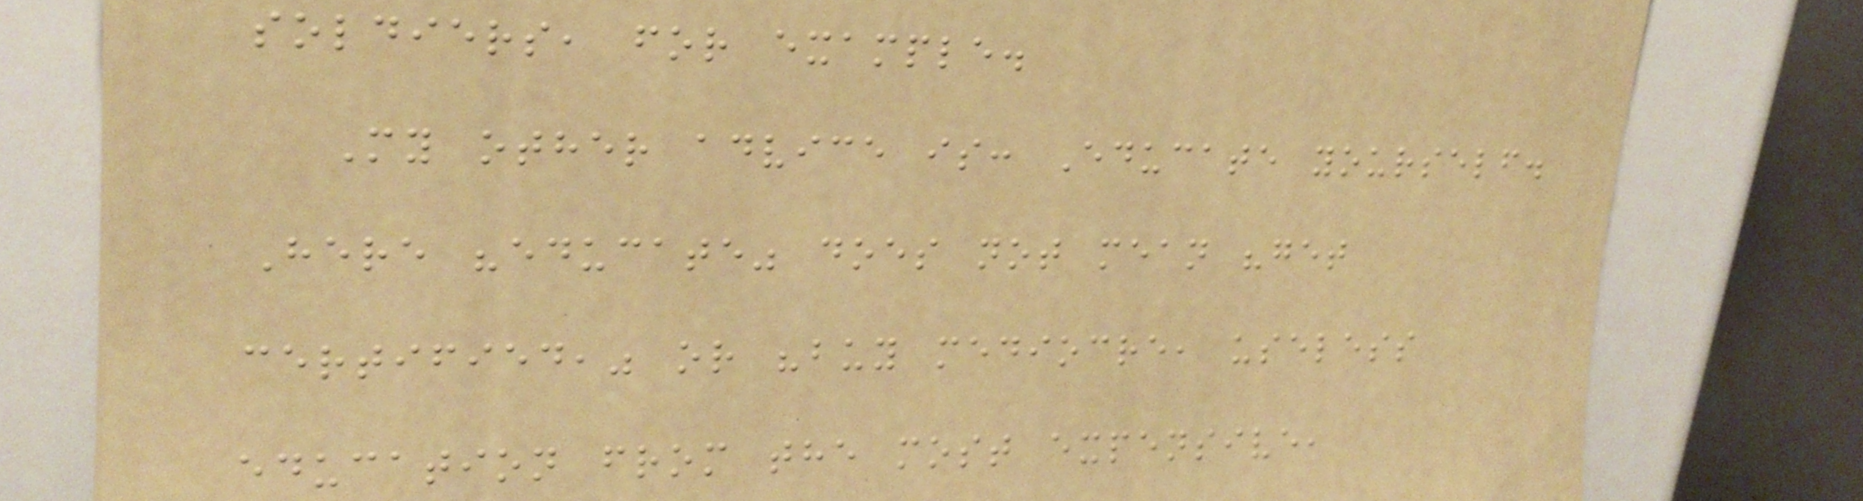soldiers, for example.
My other advice is: Educate yourself.
Here "educate" does not mean "get
certified," or "buy mediocre, useless
education from the most expensive,
